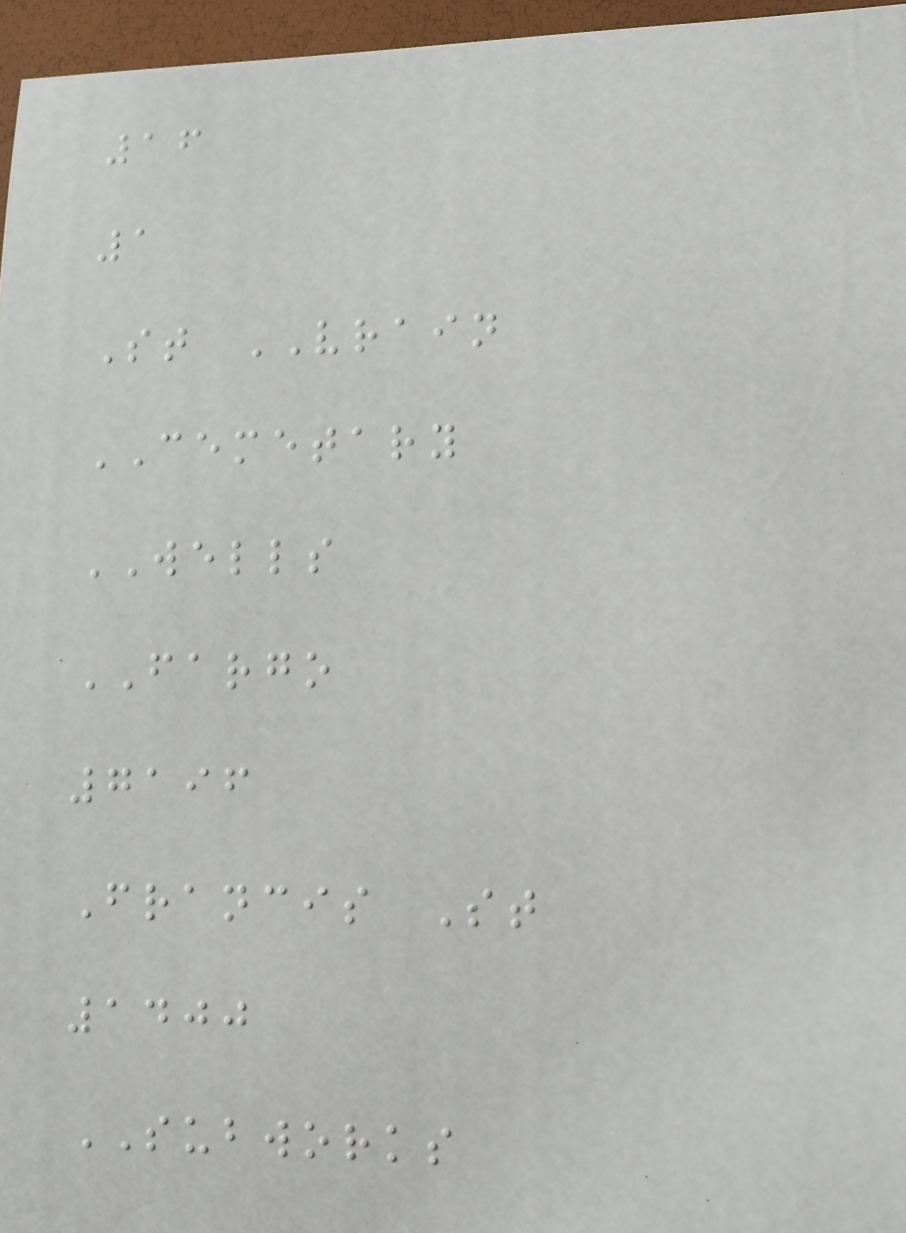16
1
St VRAIN
CEMETARY
WELLS
FARGO
7196
Francis St
1400
SUBWORKS
